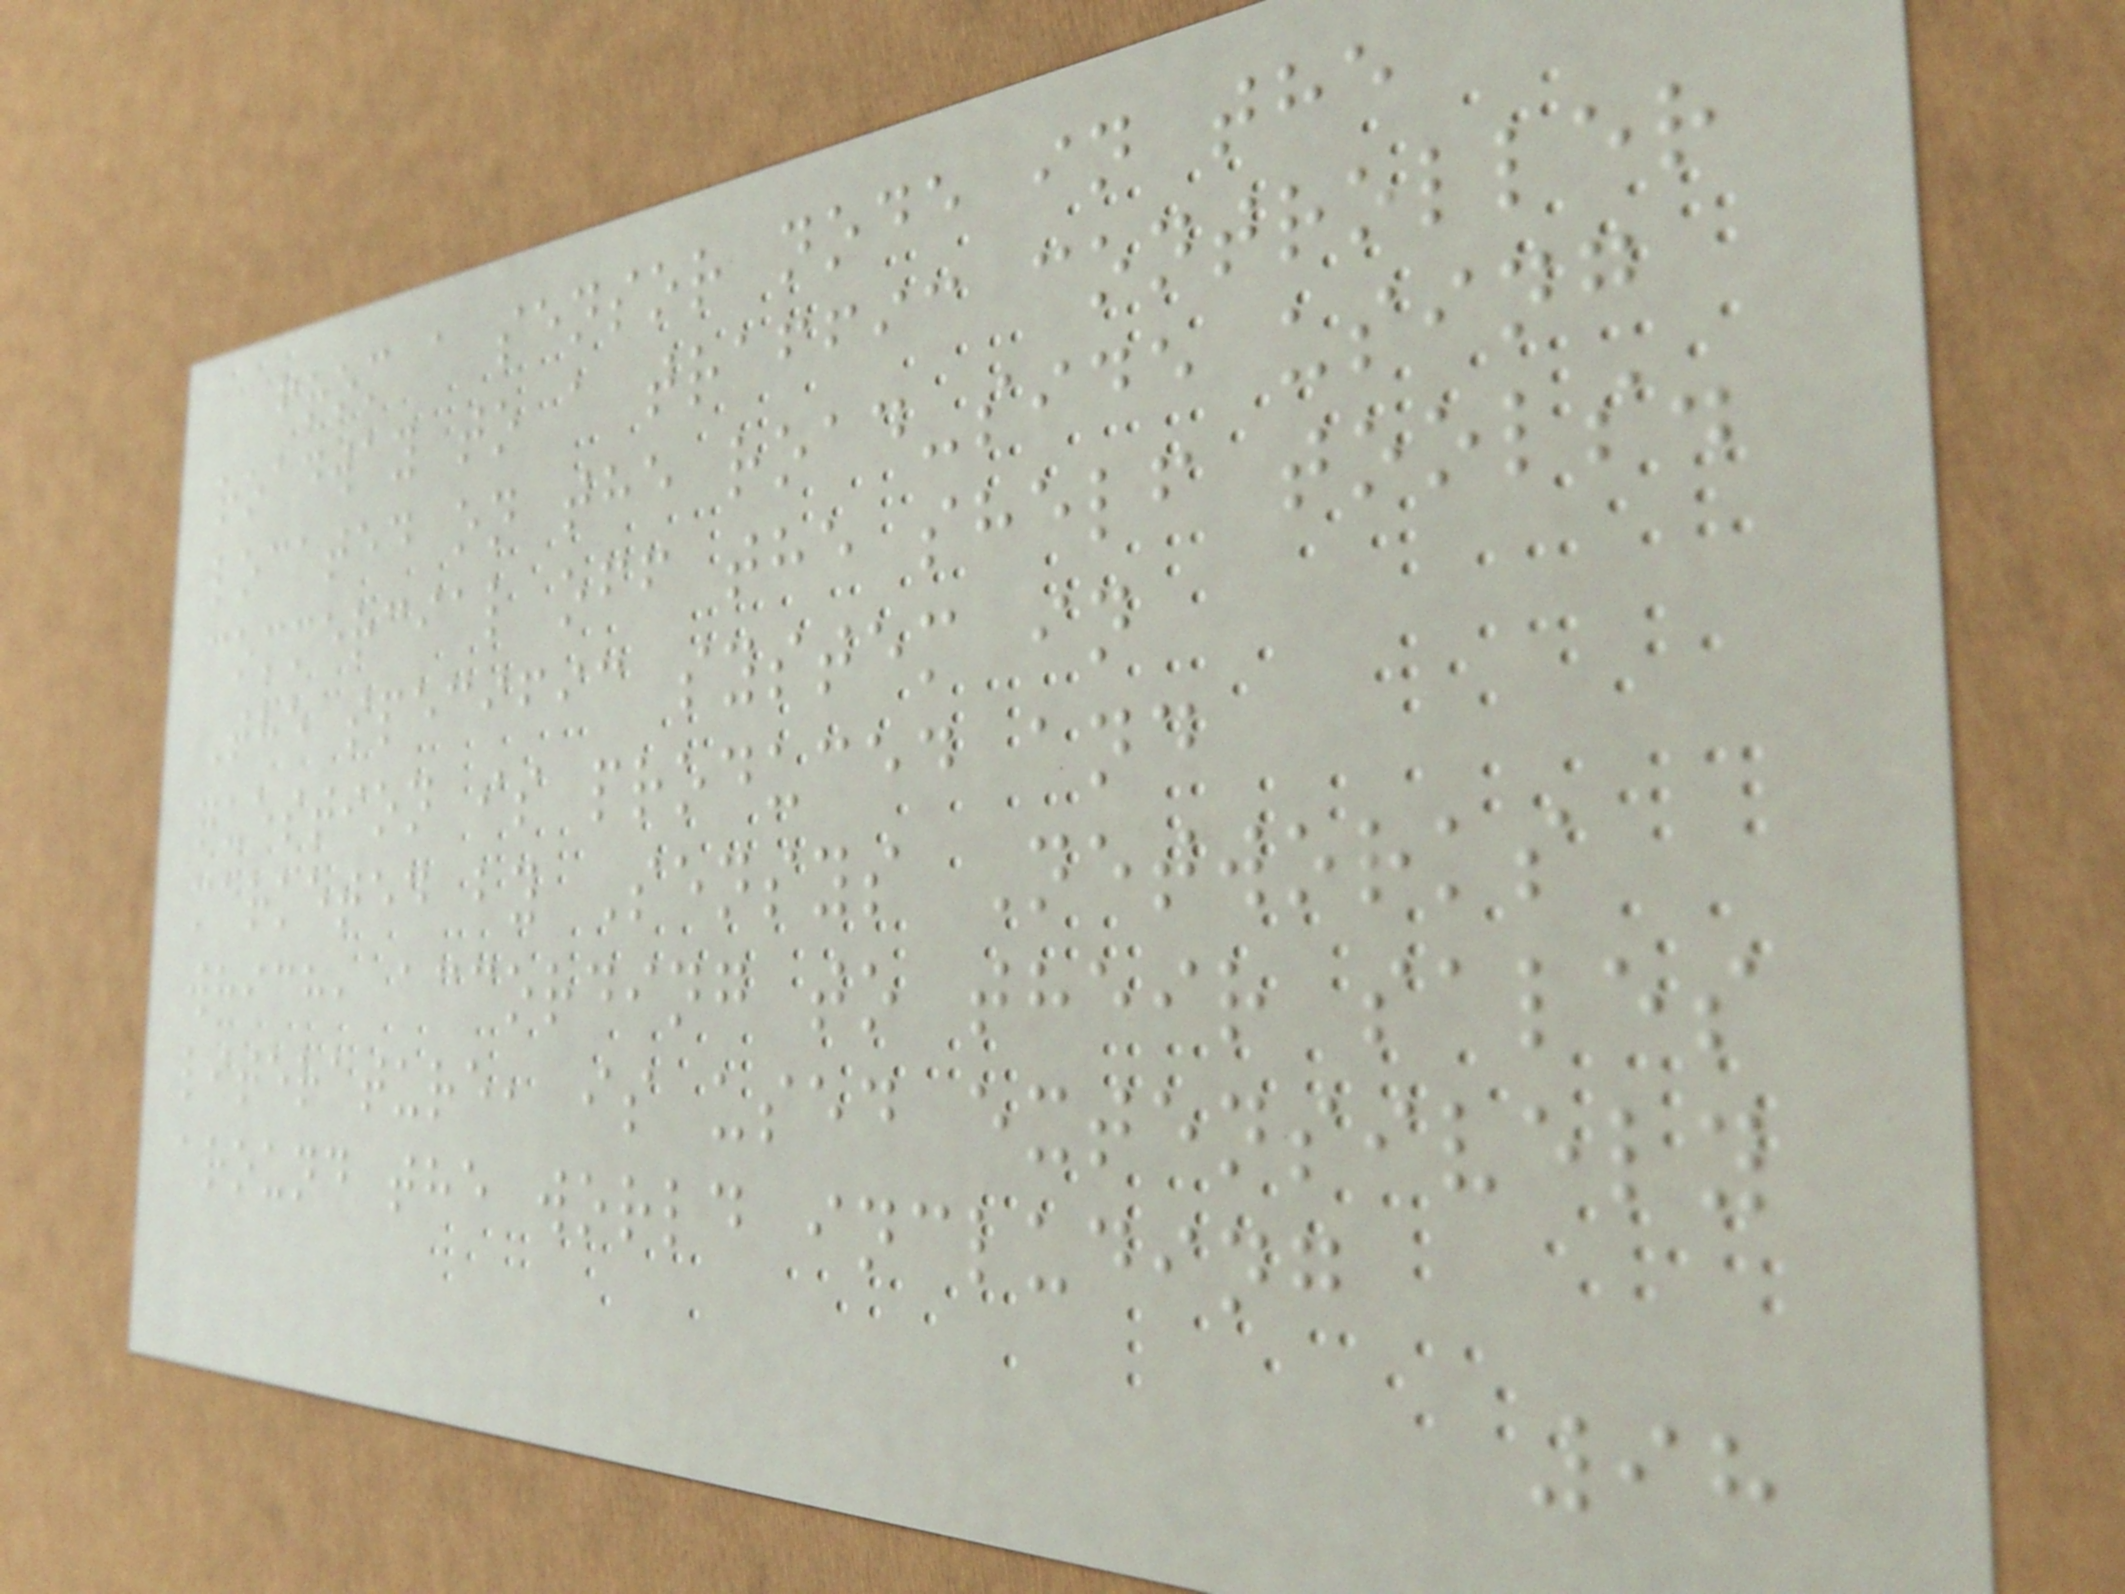from a sensor node in the
roadway to a traffic controller
located on the road-side using
commercial off the shelf tools.
The specific system in
question is produced and
marketed by Sensys Networks
which, according to their sales
literature, is used extensively
around the world including
98
